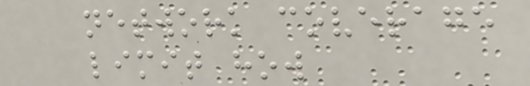network coverage
limit how
